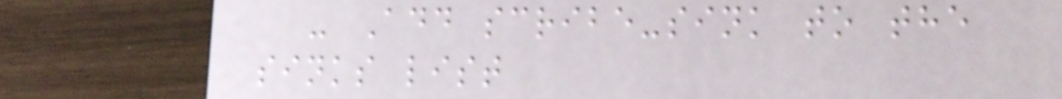- Add scribe-sink to the
sinks list
